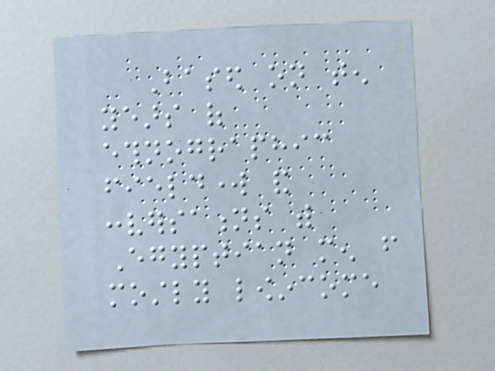Based on ten
years of
ethnographic
fieldwork and
conversations with
Egyptian men from
mostly lowincome
